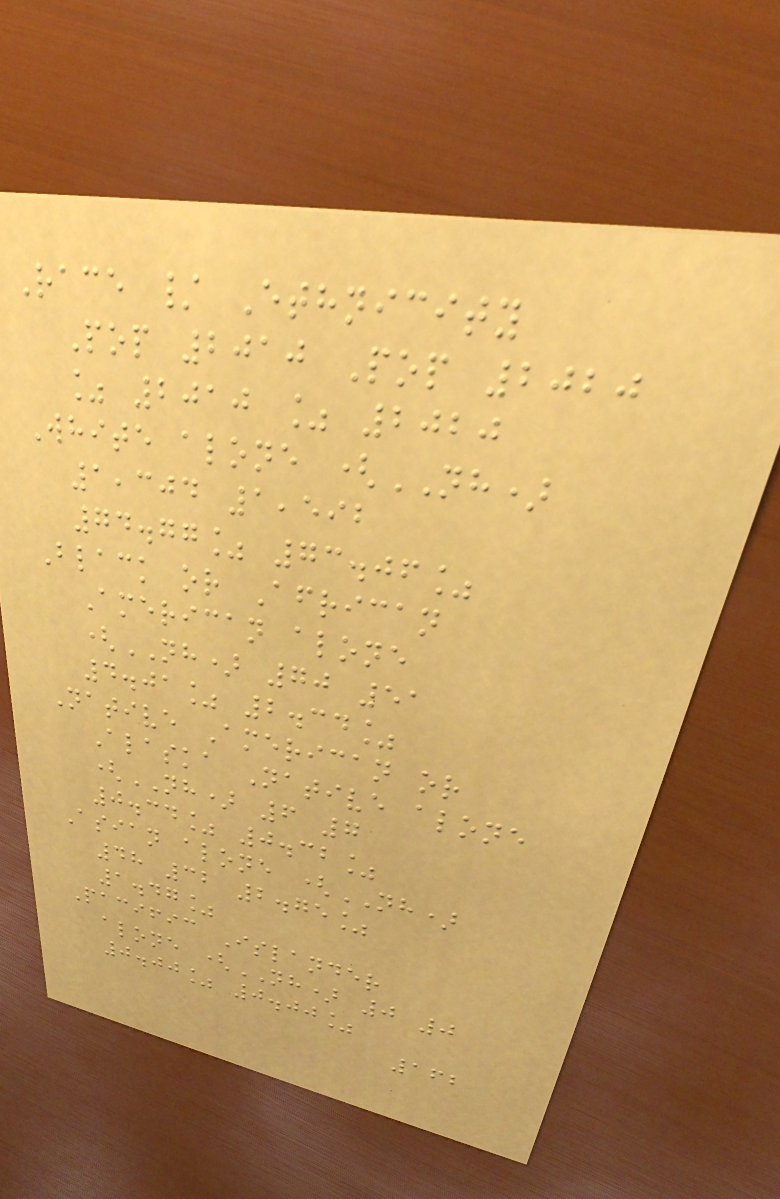Race / Ethnicity
Pop 2010 Pop 2020
% 2010 % 2020
White alone (NH)
1,304 1,592
74.77% 73.06%
Black or African
American alone
(NH) 70 51
4.01% 2.34%
Native American or
Alaska Native alone
(NH) 6 7
0.34% 0.32%
Asian alone (NH)
48 32 2.75%
1.47%
Pacific Islander
alone (NH) 0 0
0.00% 0.00%
162
